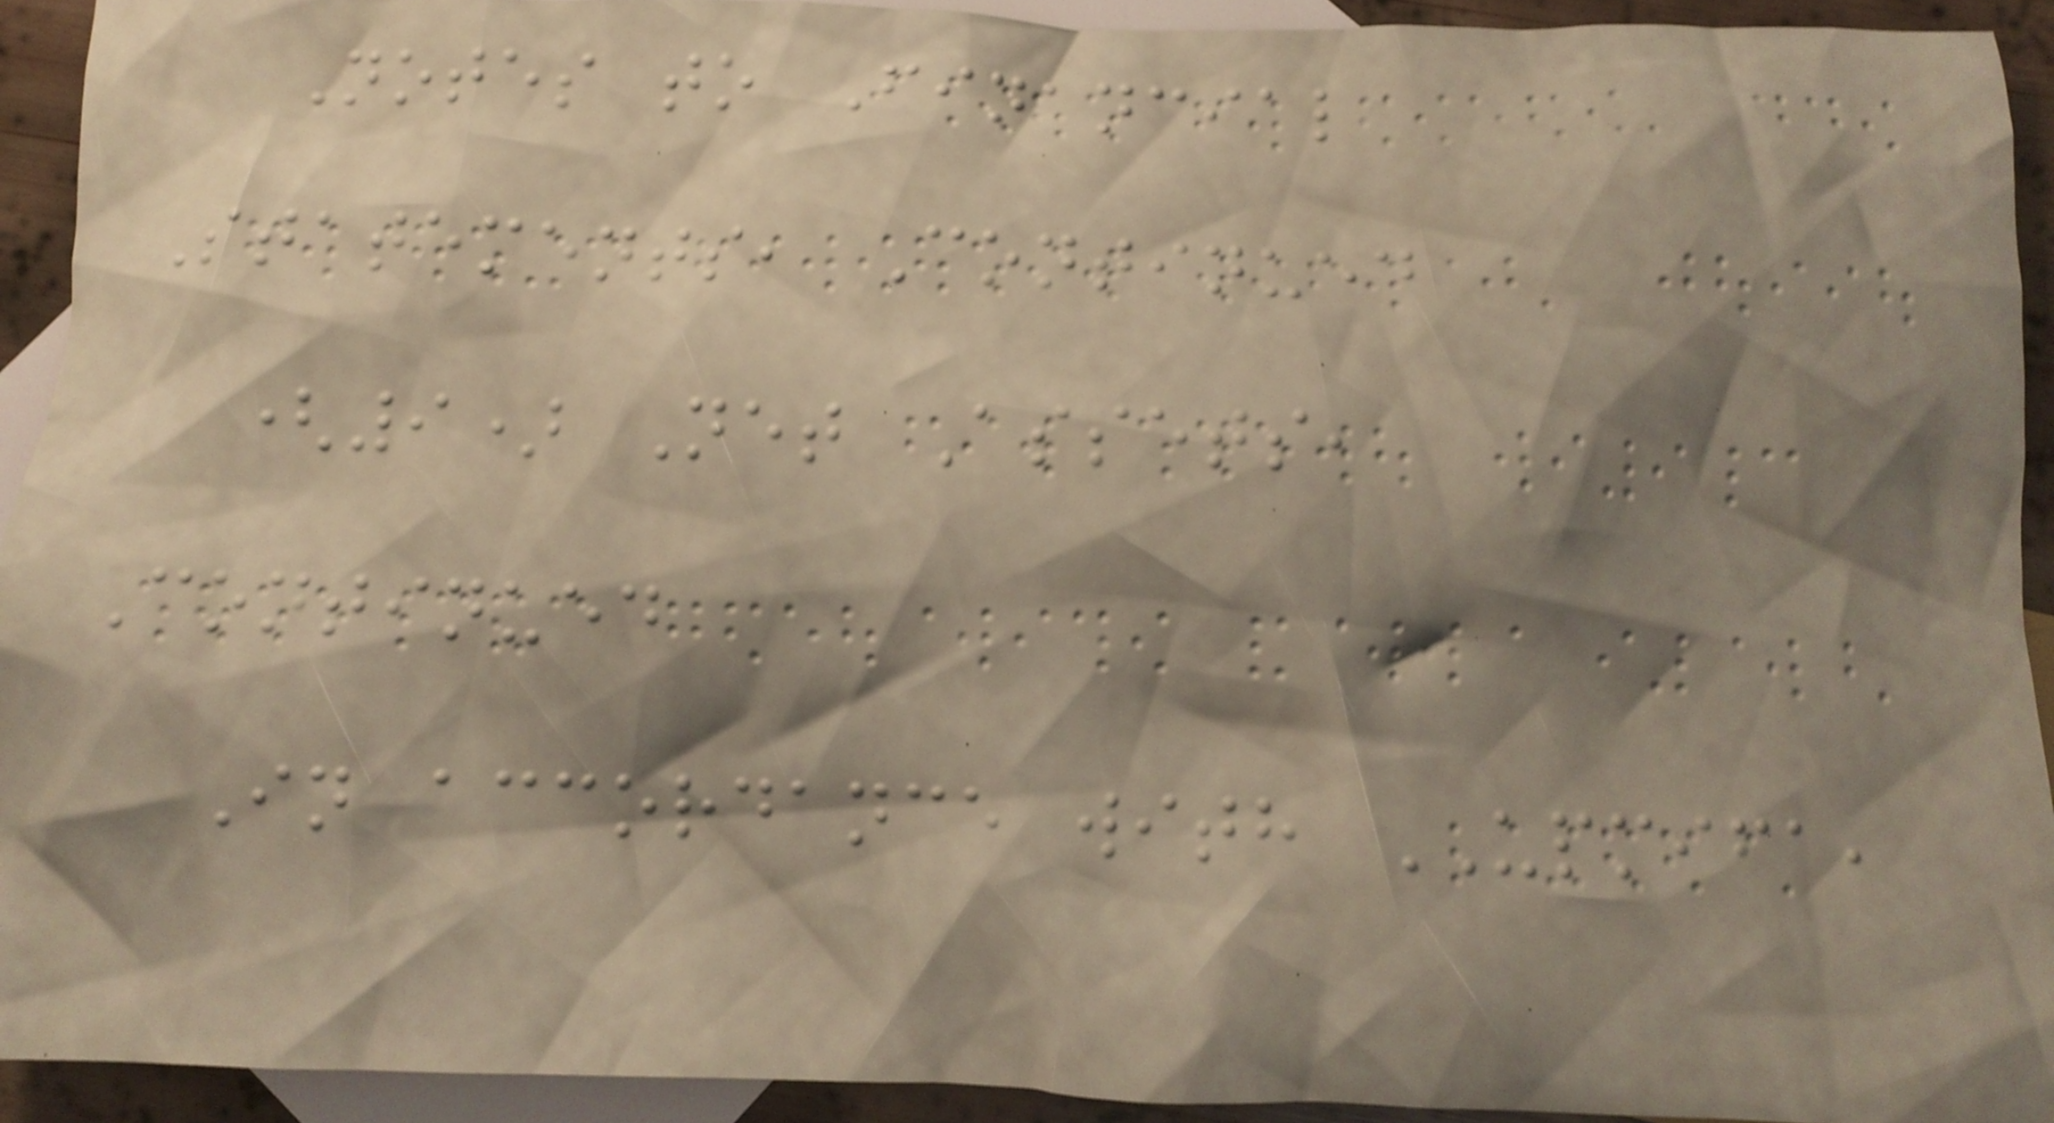Notes to Financial
Statements, Continued
(9) Net Assets,
Continued
In accordance with UPMIFA,
